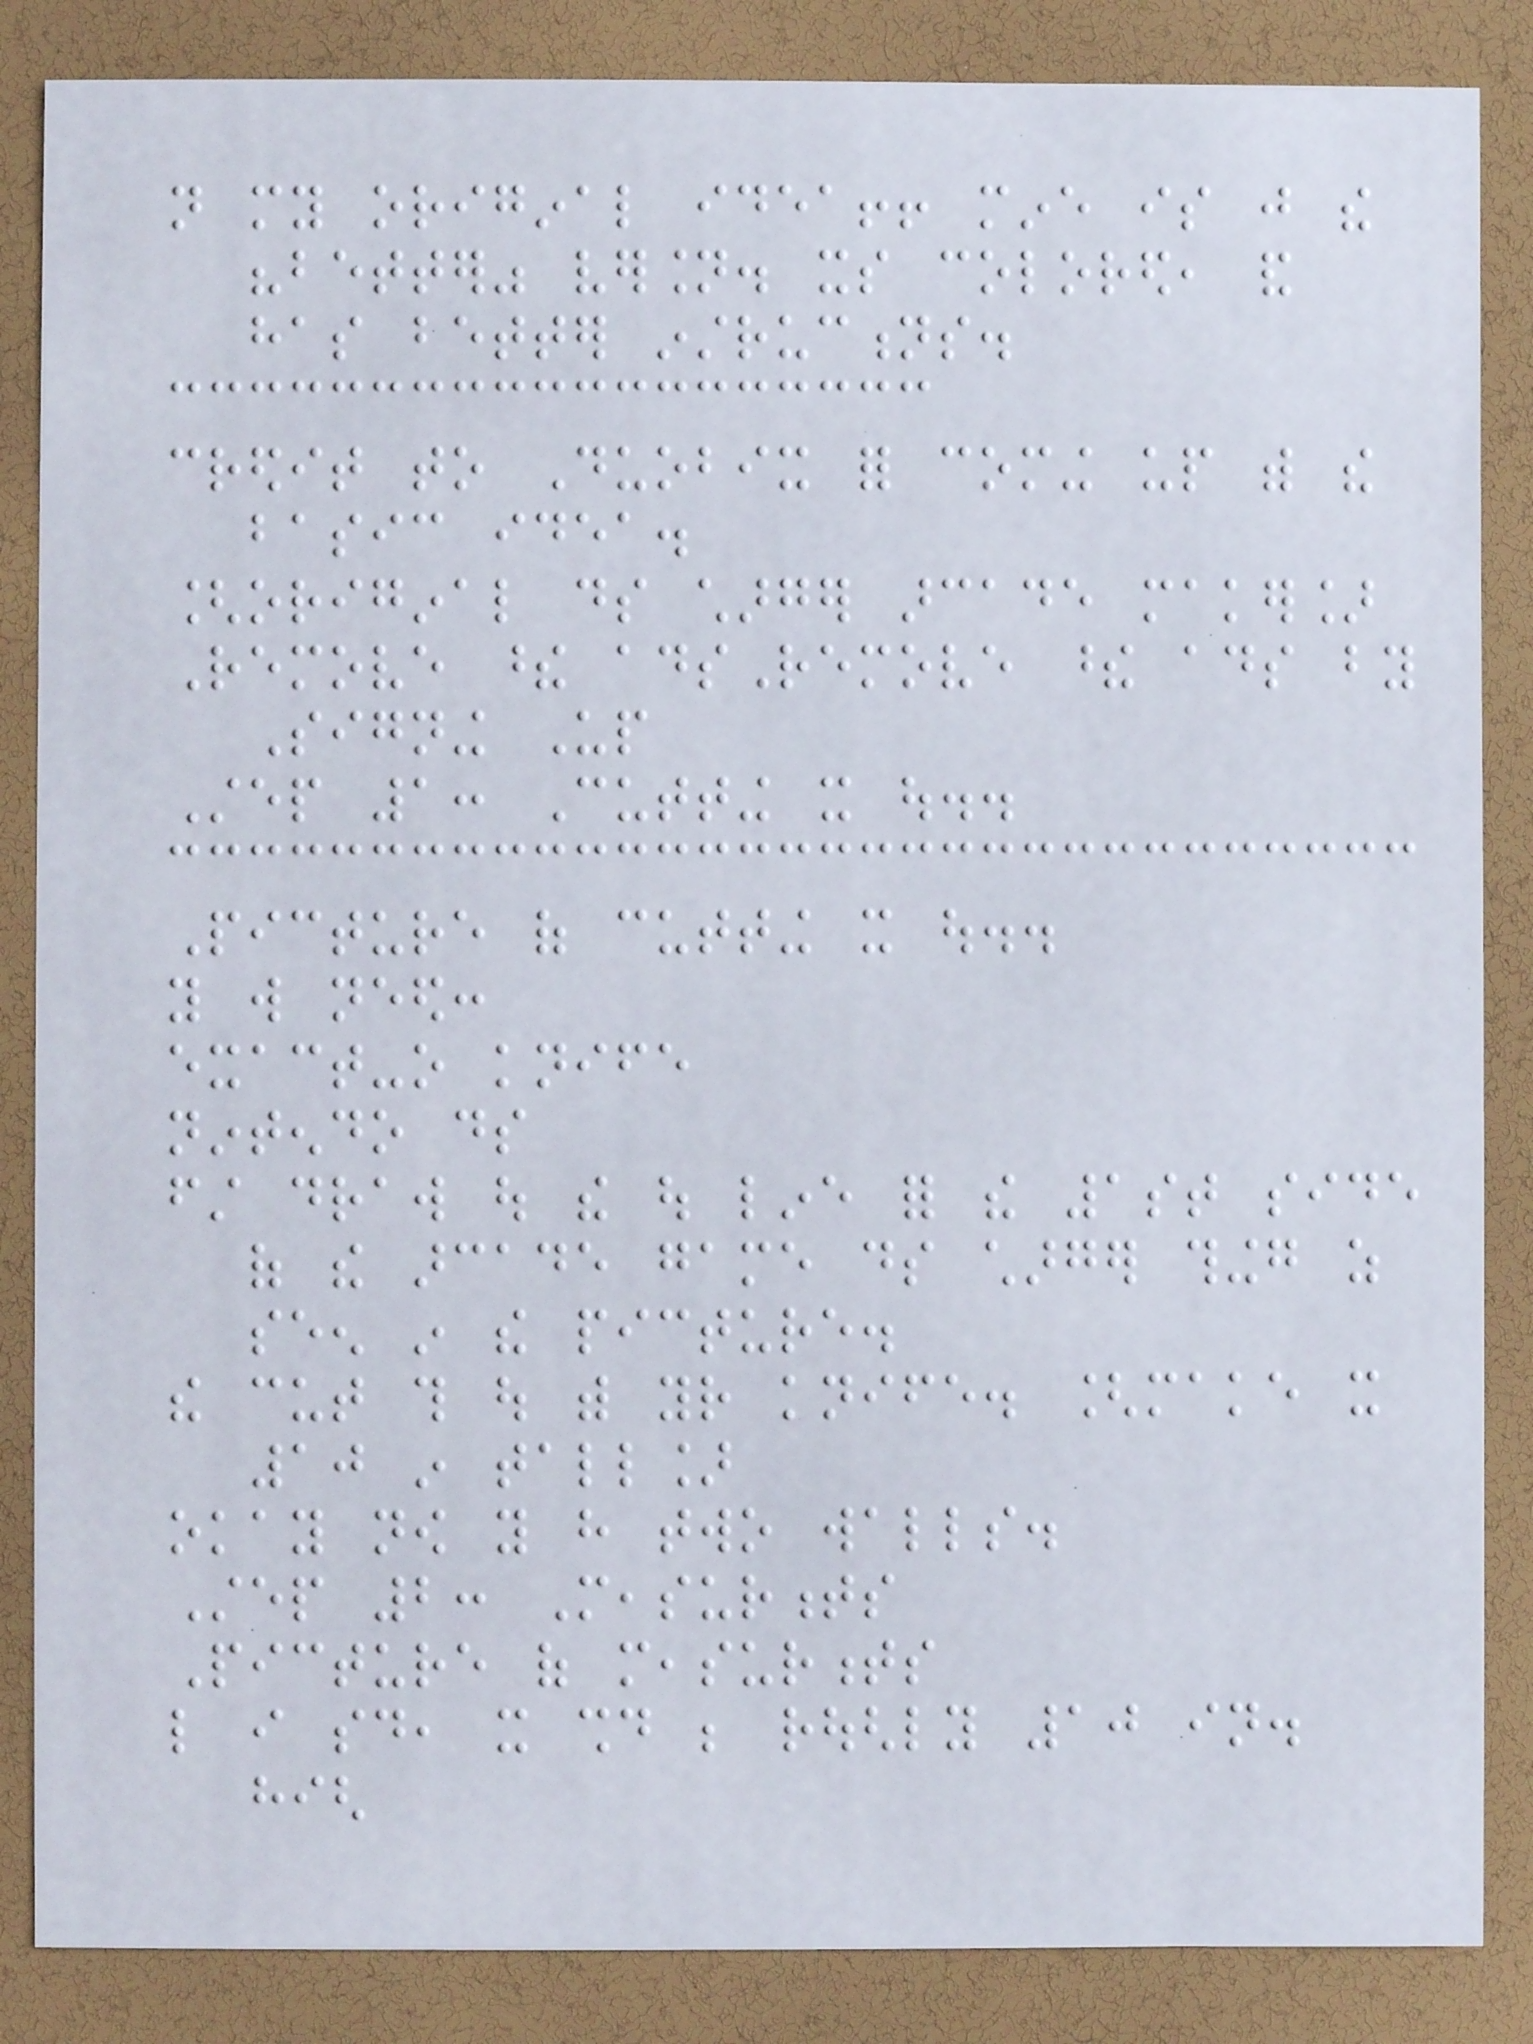not my original idea!! mine is just the
"better" version. its colored, and
has better instructions.
credit to Duobix for coming up with the
basic idea.
[original ds charger arcade maker]
Remove these adsRemove these ads by
Signing Up
Step 1: Cutting it out..
Picture of cutting it out..
you will need:
exact-o knife
nintendo ds
first draw out the out line for the 1st side
of the arcade game ds charger thingg as
seen in the picture.
the cut this out with your knife. [make it
10 in tall]
okay now you have two walls.
Step 2: Measurments
Picture of measurments
like i said, it should be roughly 10 in.
high
